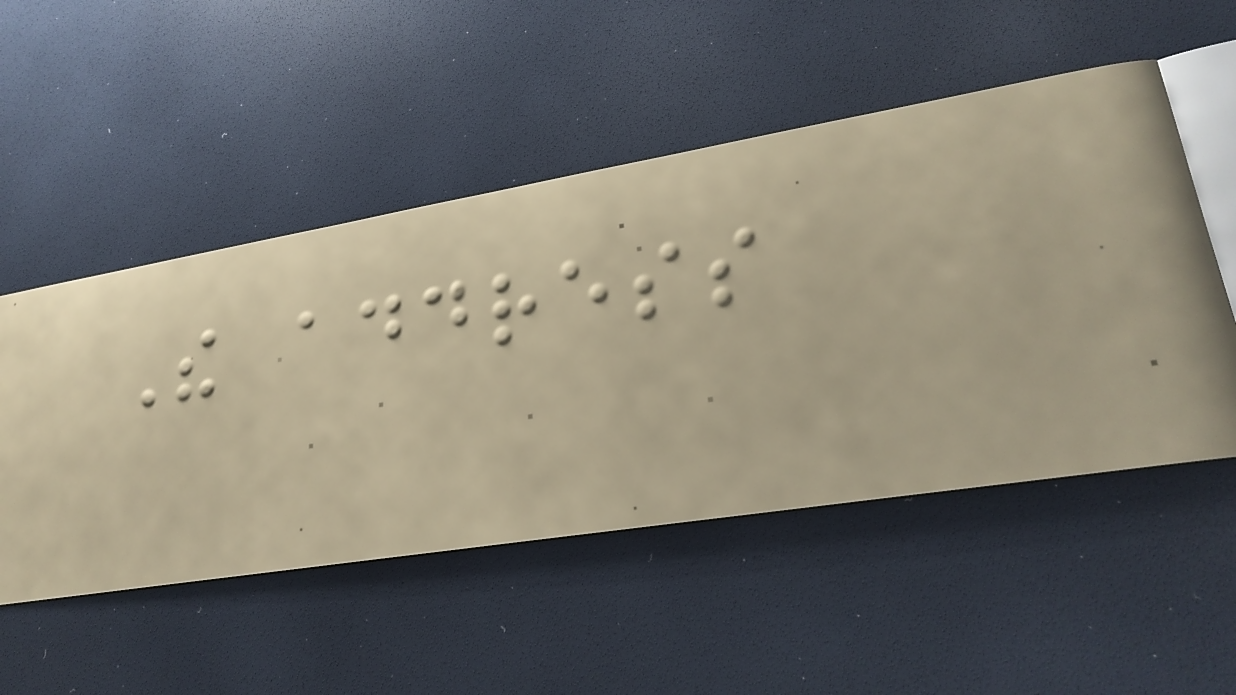The address
